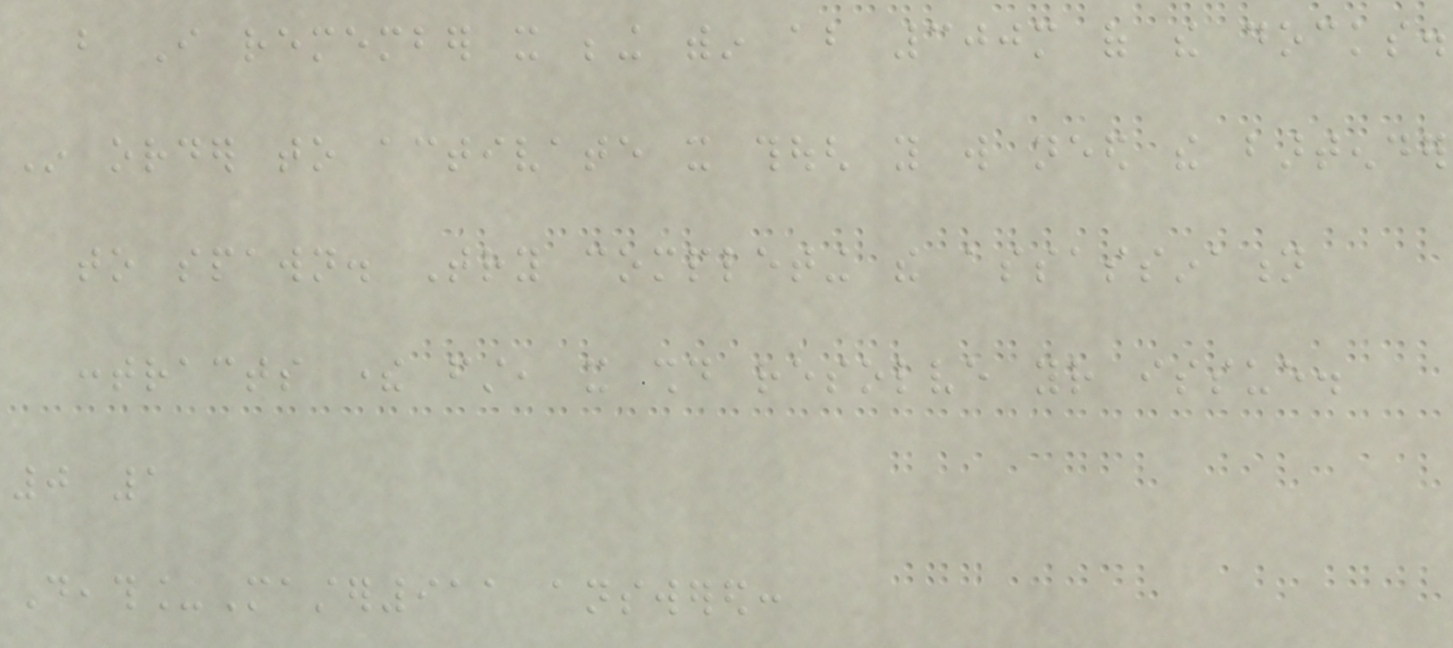but I remember it being within about 300m of the docks.
In order to activate it though you will need the bartender
to spawn. Try completing the assassination
contracts there first, it should resolve your issue.
0 1
Death_Master911 answered:
